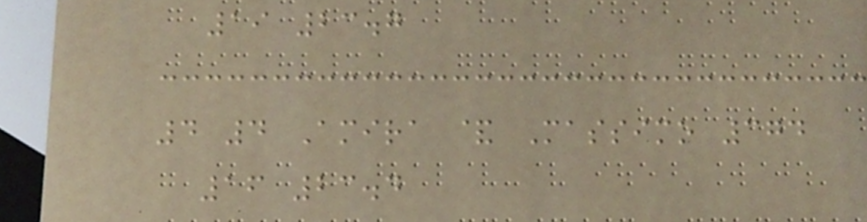19 23.7
4 4 Amira & Massimo 374
16 23.4
